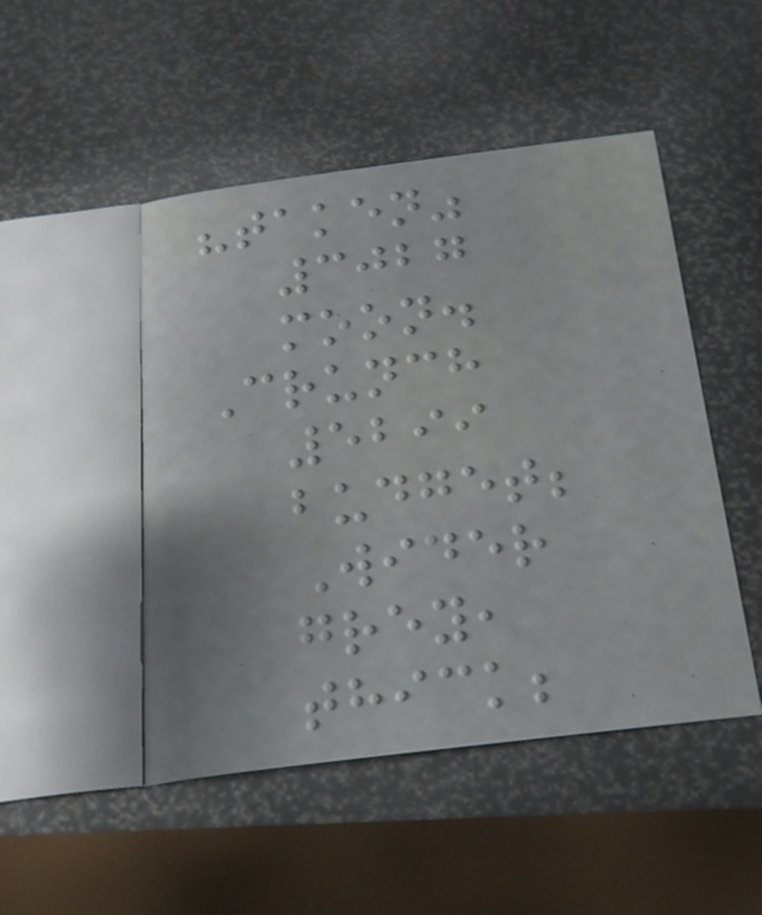"taken"
3027
moon.
Crunch
5299
budget;
Wider
grey,
thick;
